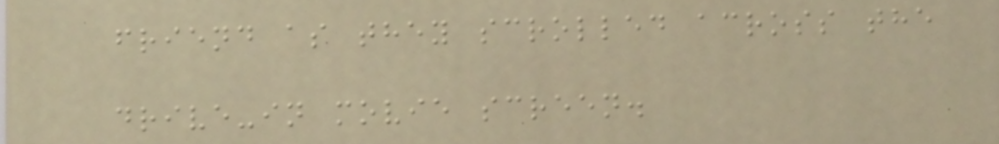friend as they scrolled across the
drive-in movie screen.
